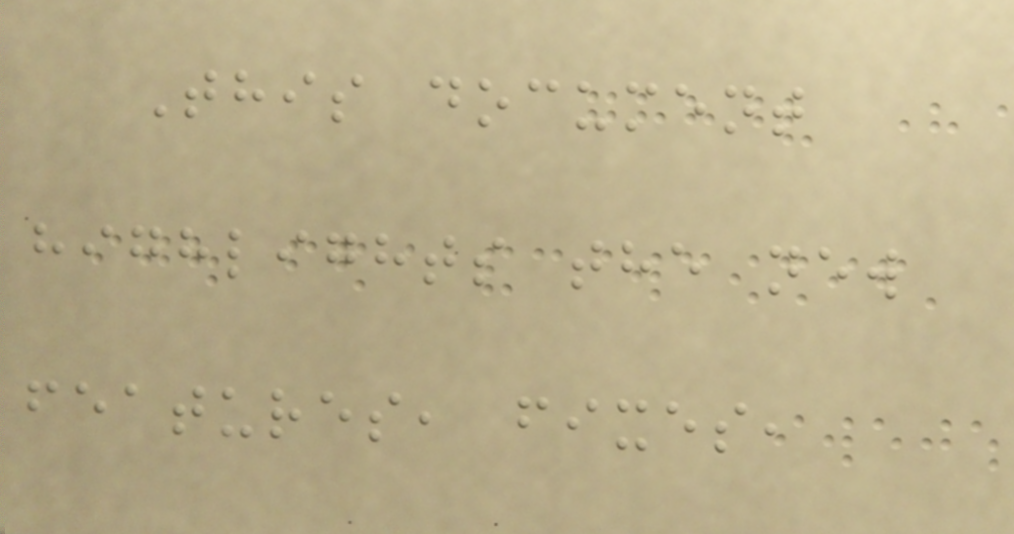This document
highlights the new
features, fixes,
